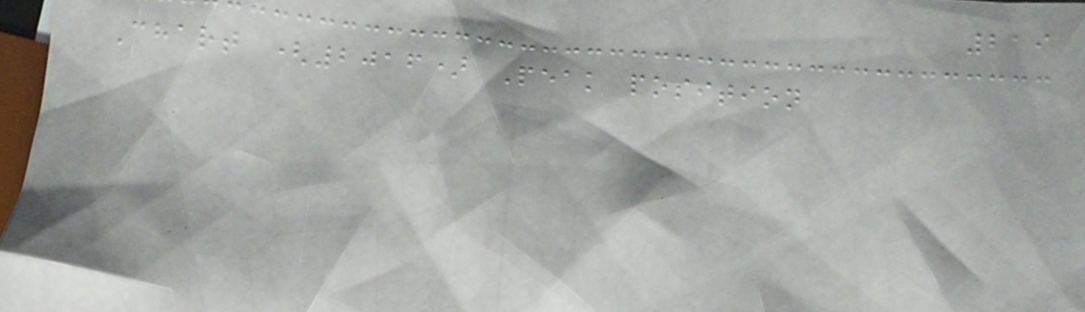219
Chart (2016) Peak position
